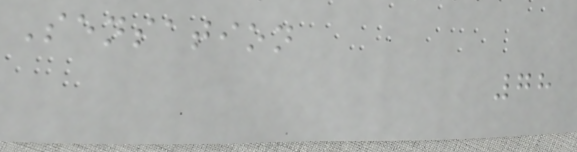Sensation
78
